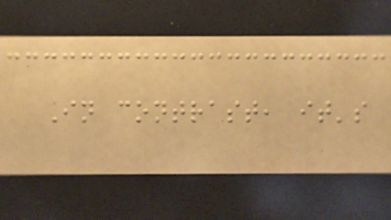In contrast, it's
